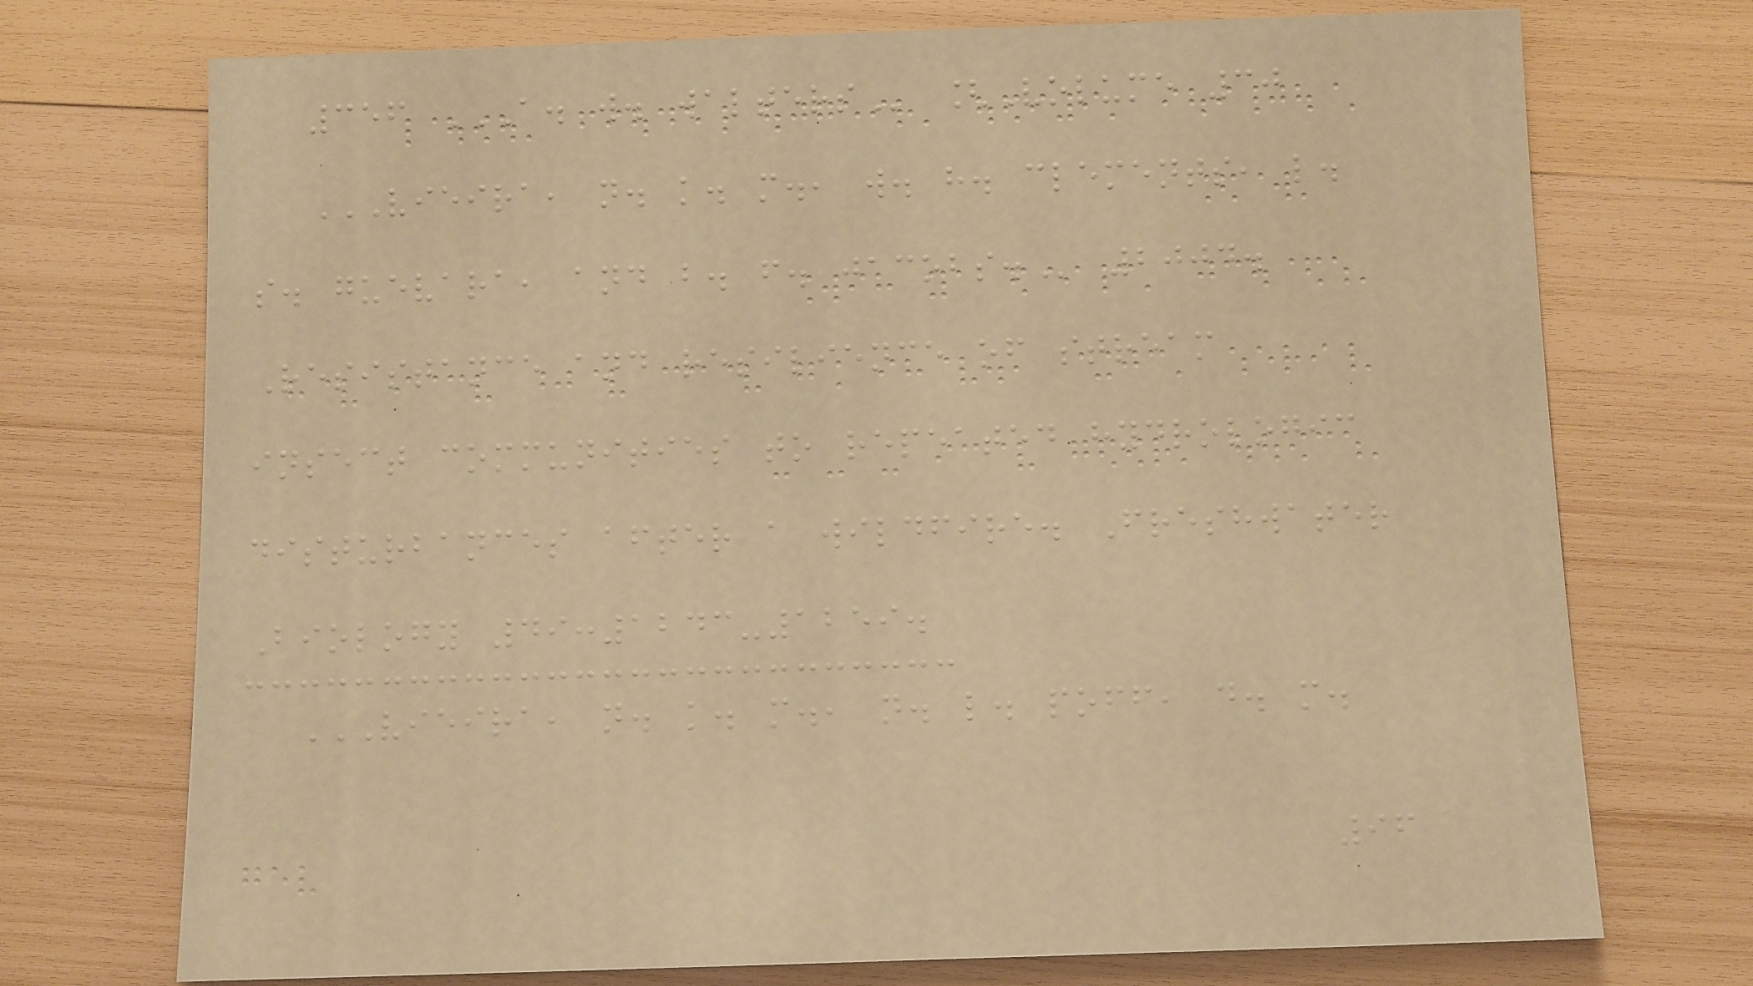356 A. W. WALTERS [Volume 30
VIEIRA, N. K. M., W. H. CLEMENTS, L.
S. GUEVARA, AND B. F. JACOBS. 2004.
Resistance and resilience of stream
insect communities to repeated hydrologic
disturbances after a wildfire. Freshwater
Biology 49:1243-1259.
VIEIRA, N. K. M., N. L. POFF, D. M.
96
